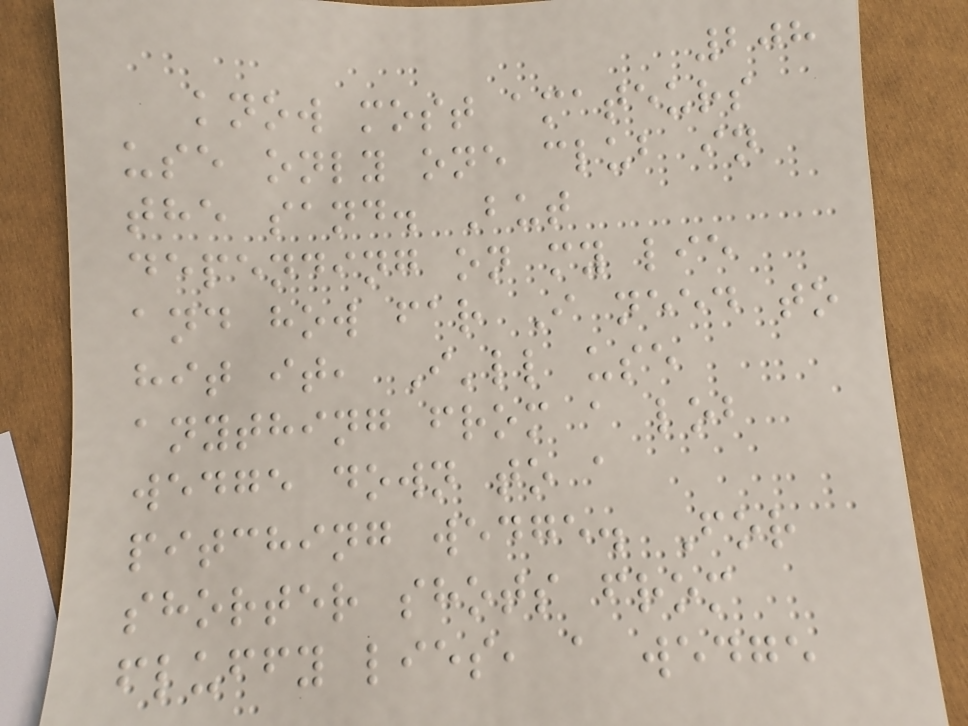208
know most amateurs
use only one club in
the sand. But
depending on my lie
and how far I need to
hit it, I'll use
anything from a lob
wedge down to a
pitching wedge. For
shorter shots from
fluffy lies, a wedge
